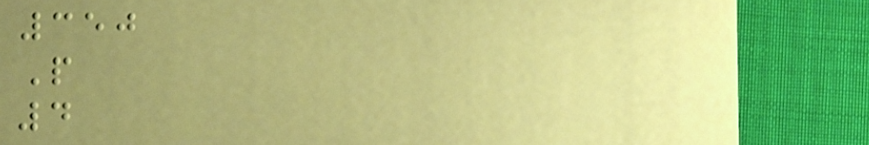350
P
4
